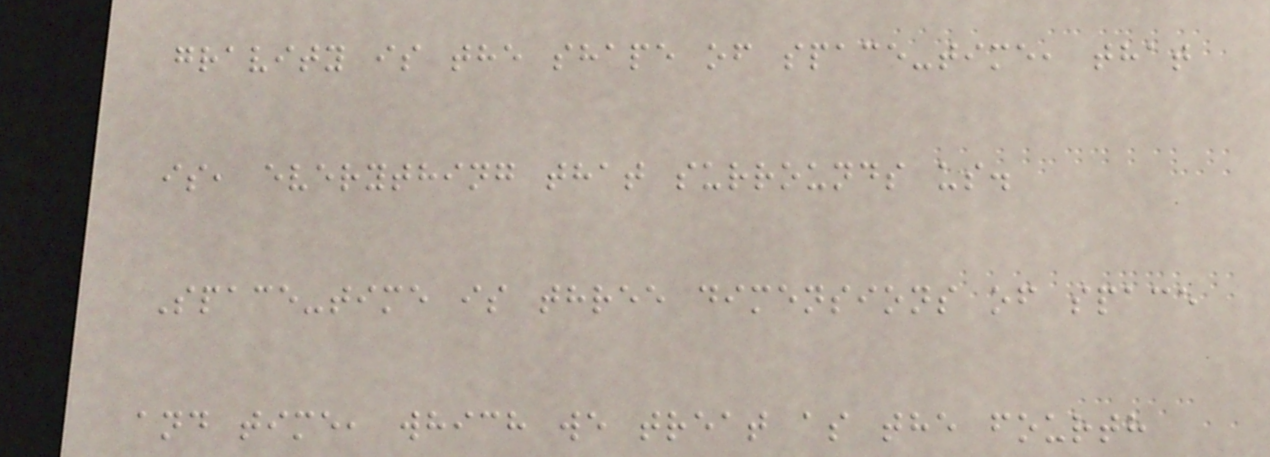gravity is the shape of space-time, that
is, everything that surrounds us.
Space-time is three dimensions of space
and time, which we treat as the fourth
